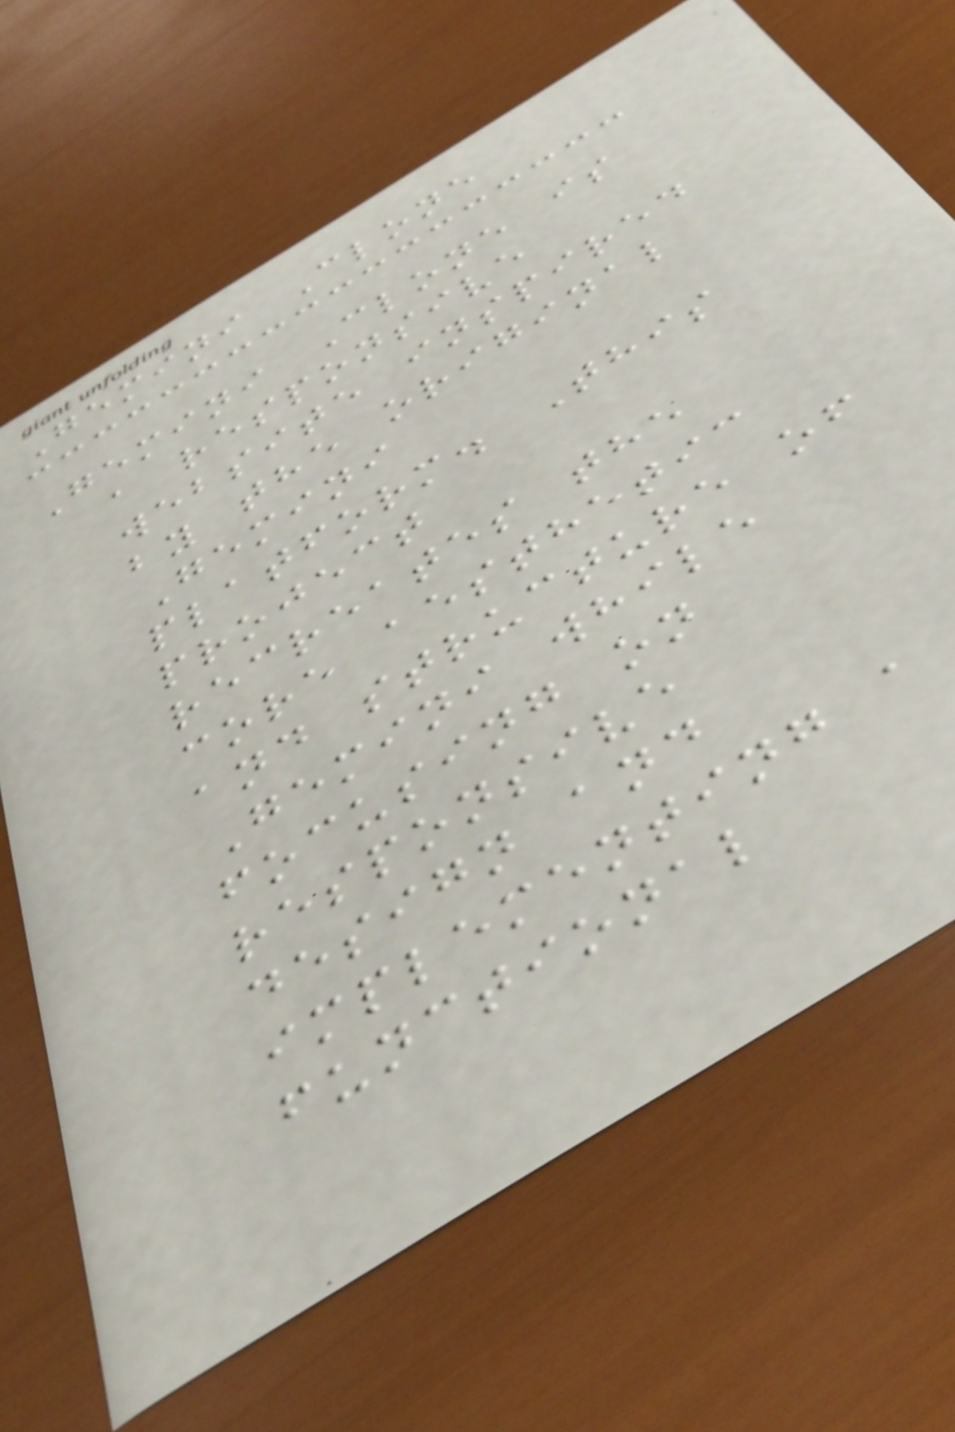Gemini Clone
Gemini Clone is
a responsive
website inspired
by the original
Gemini
platform. This
project
recreates the
core aesthetic
and structure of
Gemini while
focusing on
responsive
design and
implementing a
functional
